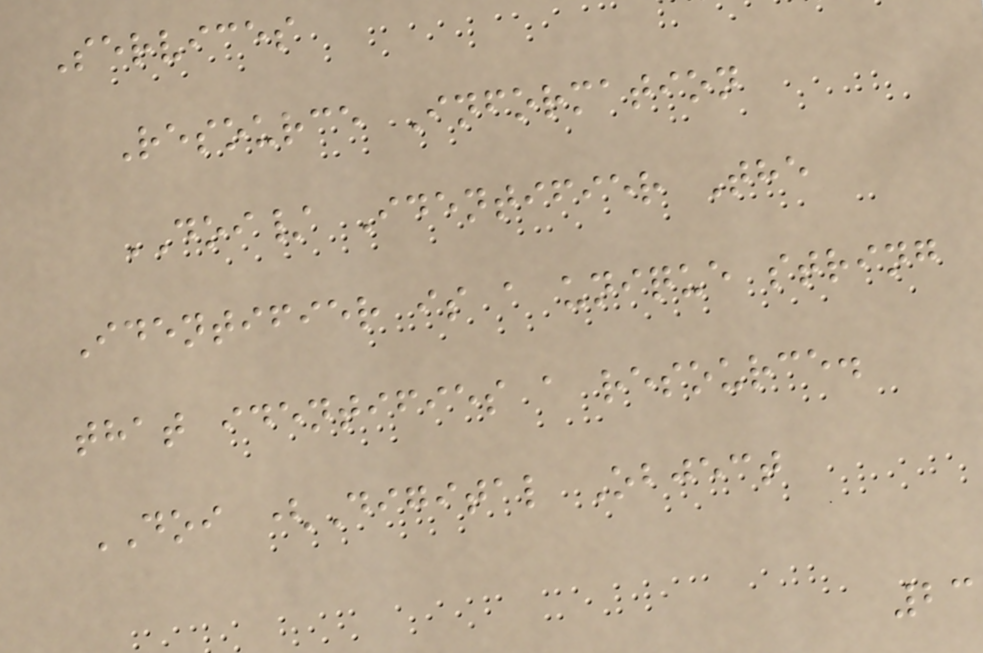Services
Resource Information
DOI/ Identifier The
Identifier is a unique string
that identifies a resource.
DOI (Digital Object
23
